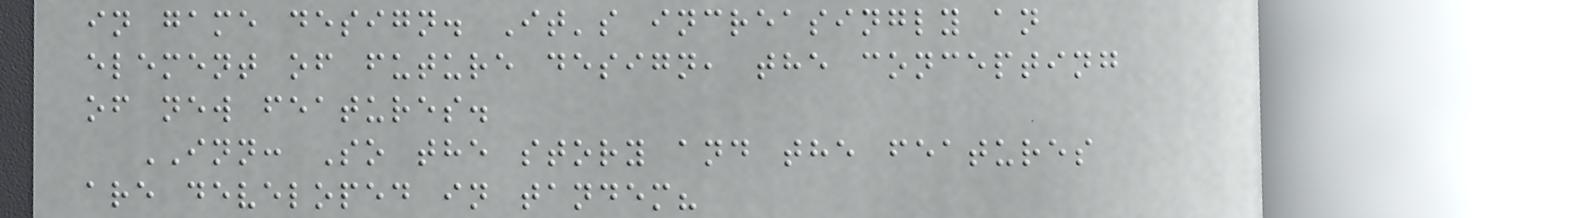in game design. It's increasingly an
element of future design, the concepting
of new features.
INN: So the story and the features
are developed in tandem?
